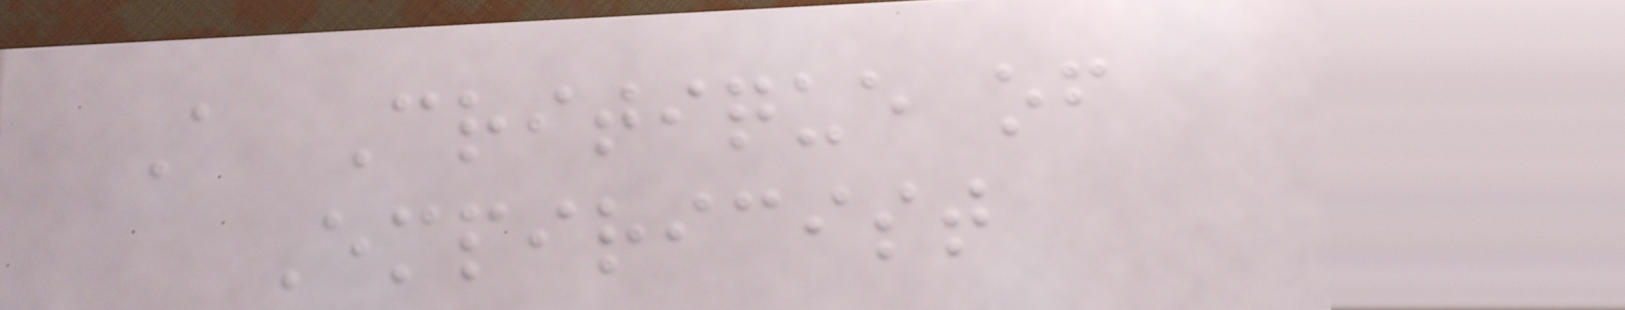A Critique of
Empiricist
